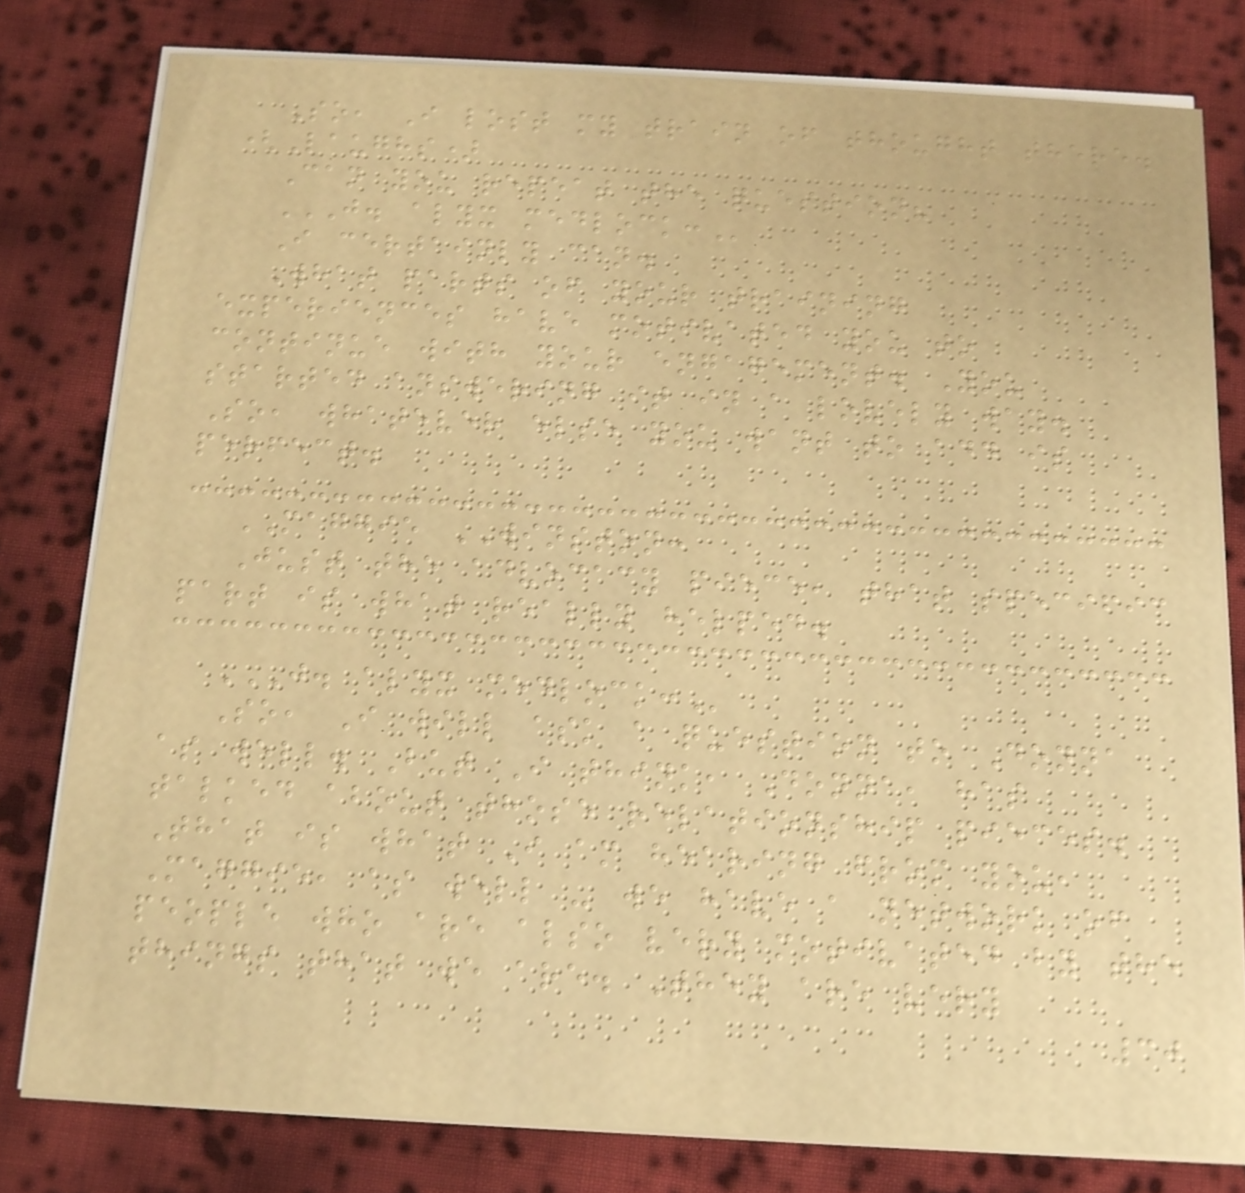So, I lost my train of thought there.
(Laughs)
Can you repeat the question?
J. ALYX MEDLOCK:
I certainly can.
What parts of your training
experiences have motivated you to
continue with your engagement. You
started answering it in a lovely way.
So, whatever else you want to add is
perfect.
MAGGIE WINSTON:
Just the advocacy piece, that specific
part is what really helped.
J. ALYX MEDLOCK:
So, I will ask a question to Donna
as well. But I think, Donna, has
talked about those relationship pieces.
That is what I am hearing from you,
Maggie, as well - we have a network of
people who are also very motivated by the
things that we are. They are very
30
